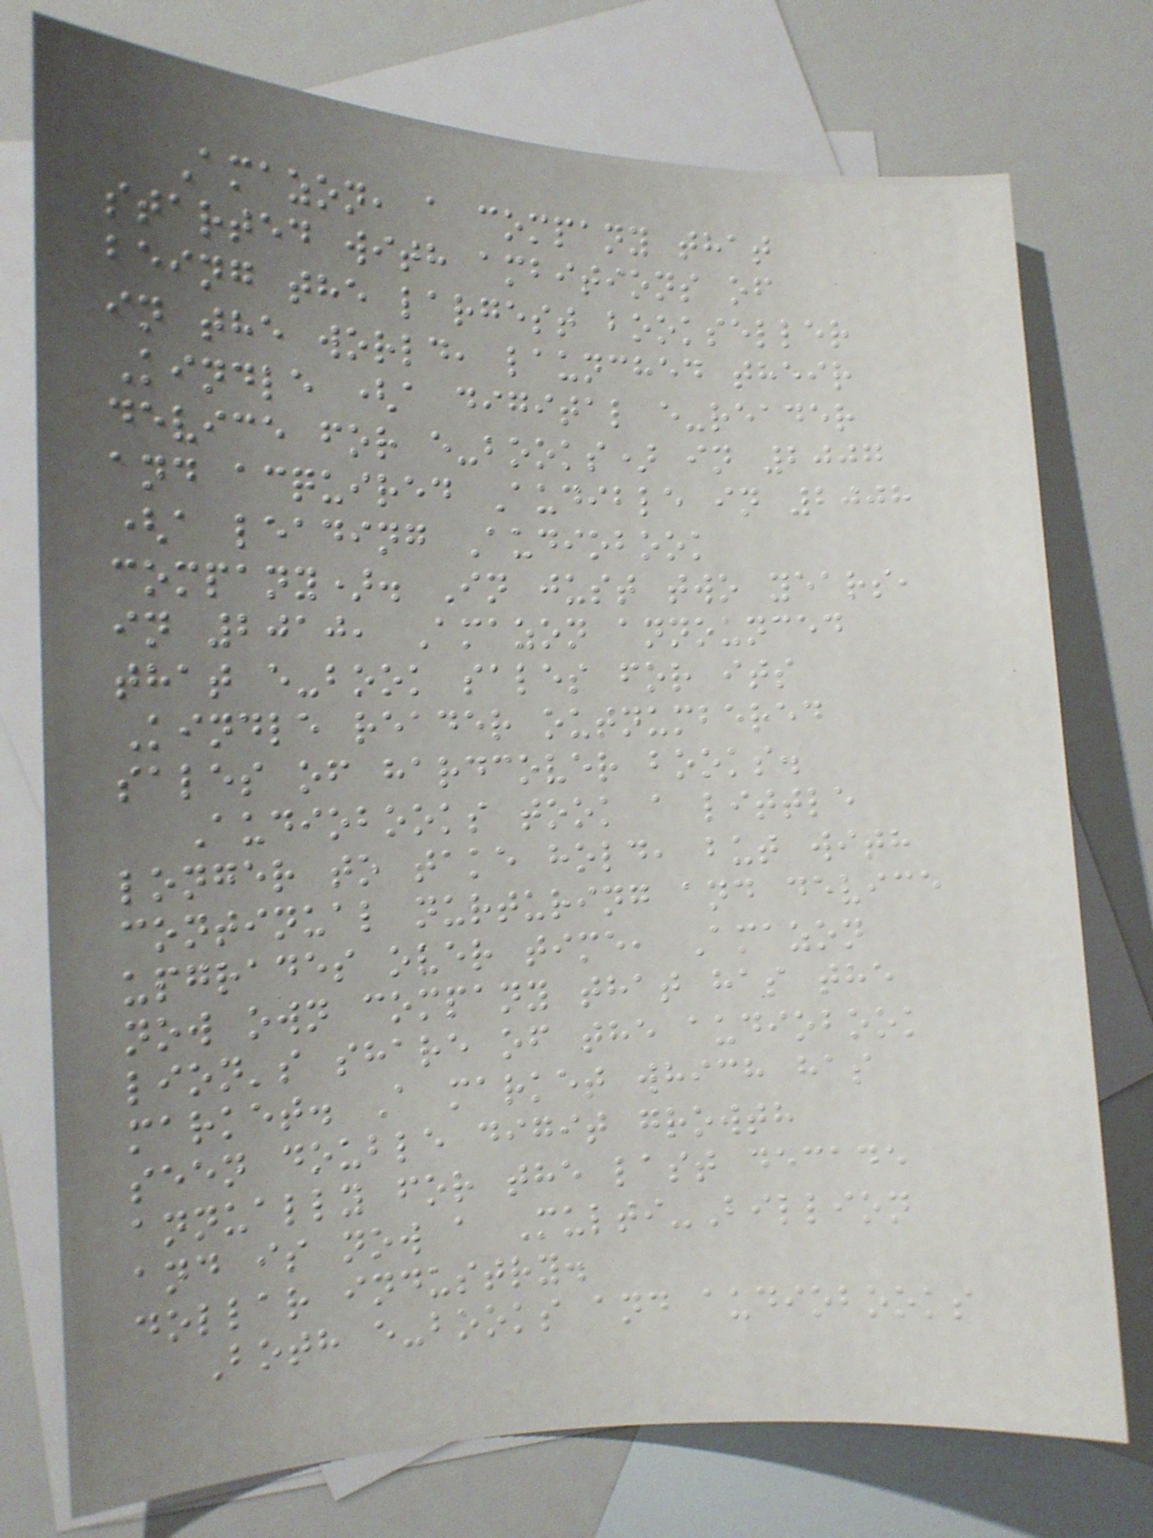Amazon, a company that
started with ambitions of
being the largest bookseller
in the world, launched their
Kindle (a digital e-reader
device for e-books) in 2007
and acquired Audible in 2008
(a leading Audiobook
company). In just two years,
in 2010, Amazon announced
that e-book sales for its
Kindle reader outnumbered
sales of hardcover books.
Audiobooks took a little
longer to take hold, but with
continual nurturing and device
upgrades over time, Amazon
now own company that has the
lion's share of the audiobook
market. A market which has
seen double digit growth
annually for the last decade
and is now a Multi-Billion
dollar industry.
Both e-books and audiobooks
